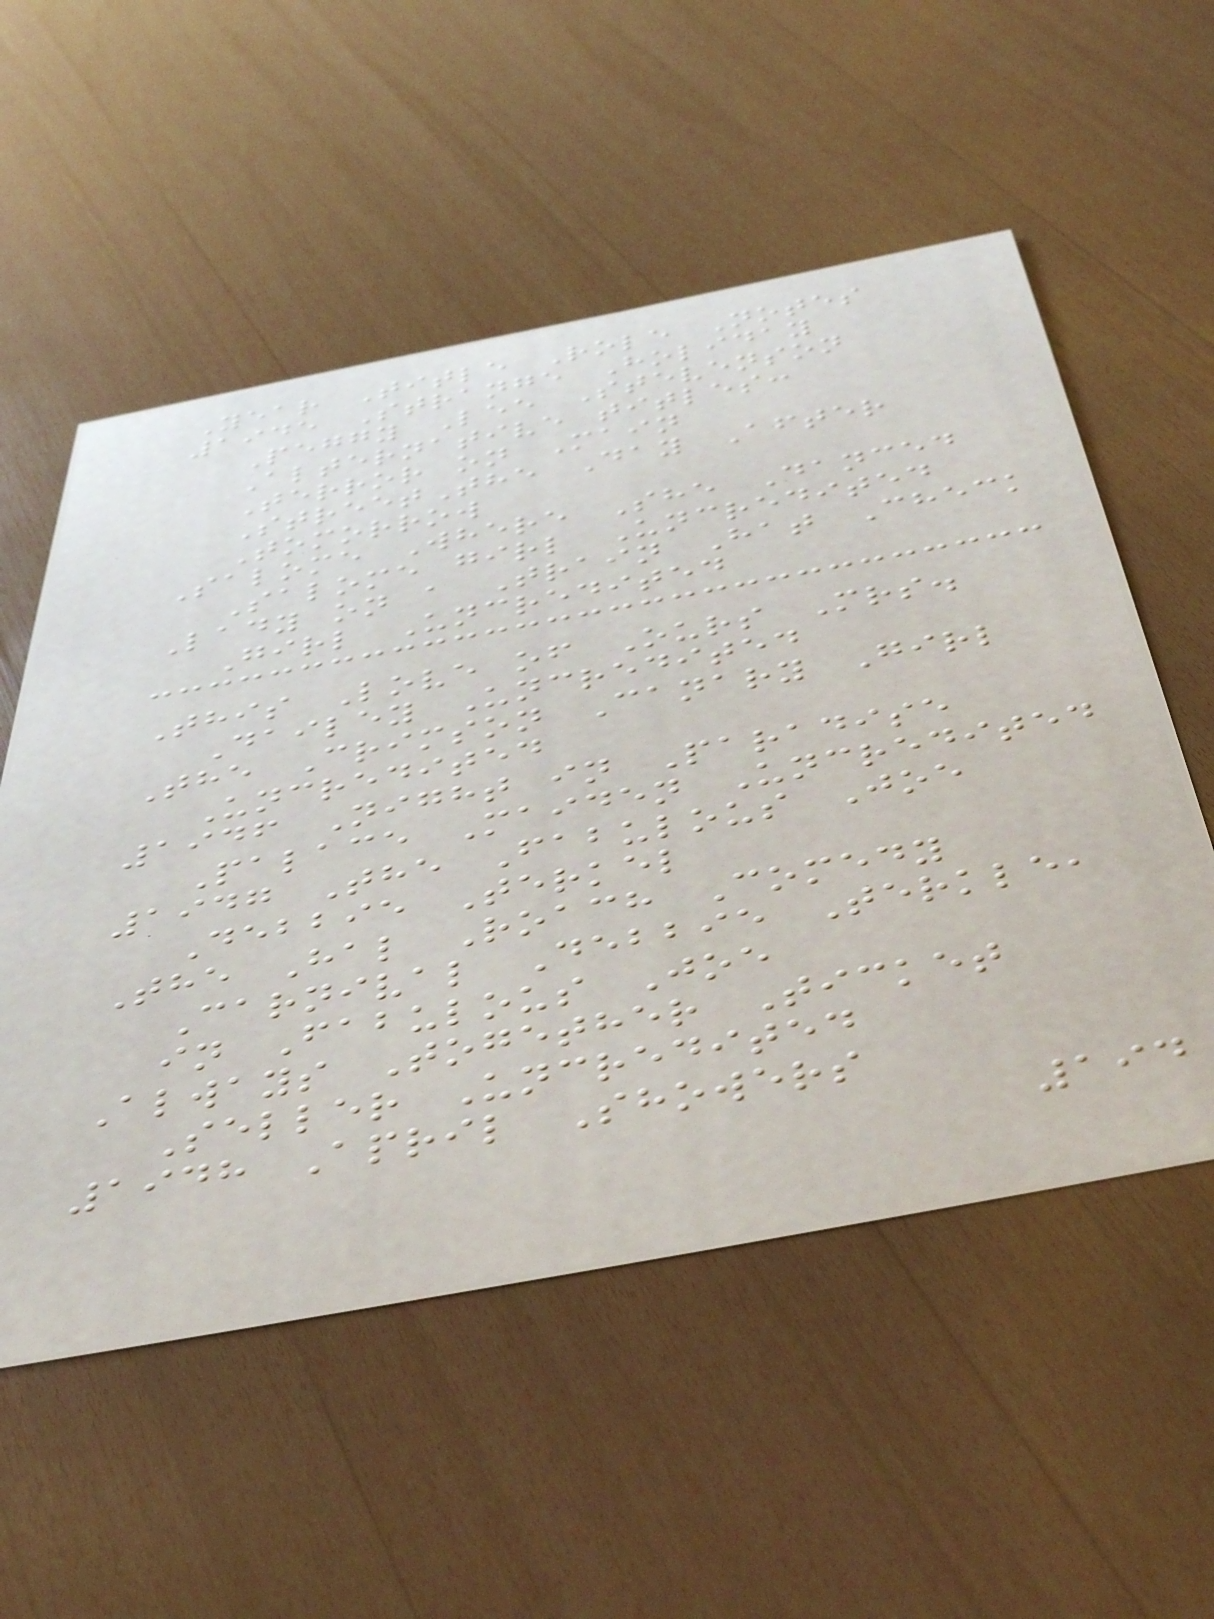Year Title Role Notes
1945 Strange Holiday
Peggy Lee Stevenson
Alternative titles:
Terror on Main
StreetThe Day After
Tomorrow
Salome Where She Danced
Salome girl Uncredited
Lady on a Train Hat Check
Girl Uncredited
This Love of Ours Mrs.
Dailey Uncredited
The Crimson Canary Girl
Uncredited
1946 Night in Paradise
Palace Maiden Uncredited
1947 The Fabulous Joe
Debbie Terkel
The Hal Roach Comedy
Carnival Debbie Terkle,
in Fabulous Joe
Always Together Ticket
Seller Uncredited
1948 April Showers
194
